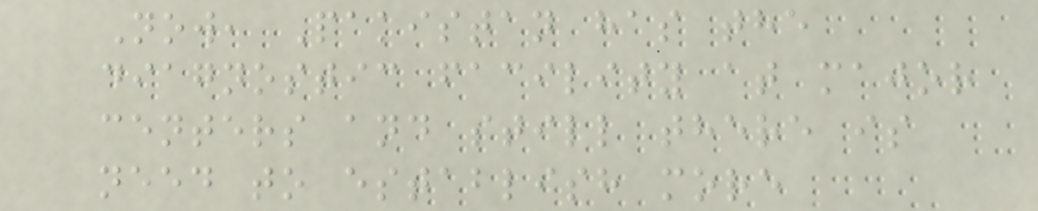Now, Pakistan has the
diagnostic facility at major
centers and still there is
need to establish more
